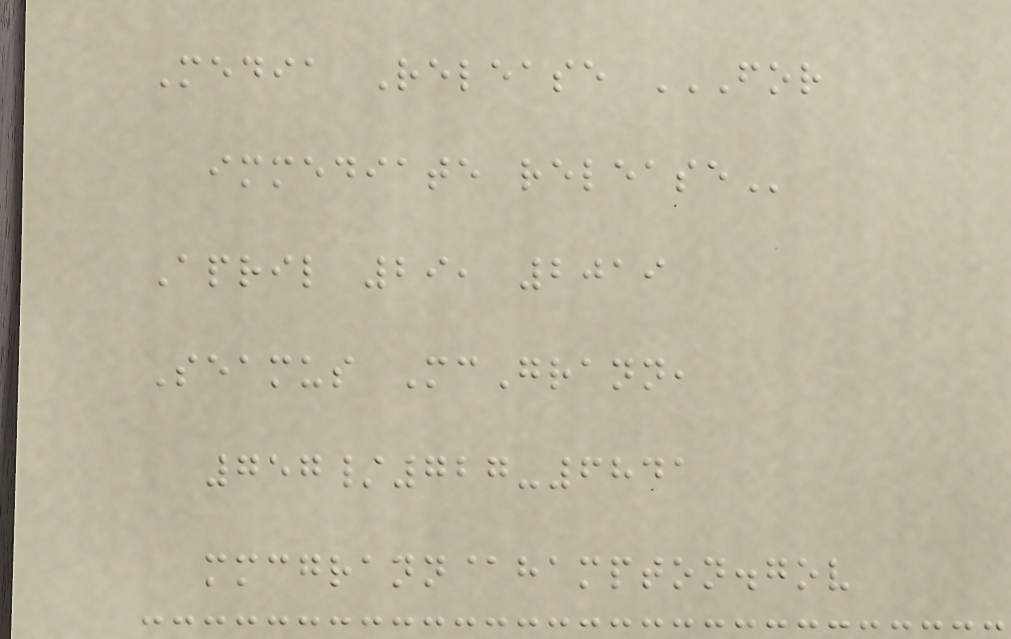Media Release FOR
IMMEDIATE RELEASE
April 29, 2019
Seamus McGrann,
757/727-6841
mmcgrann@hampton.gov
